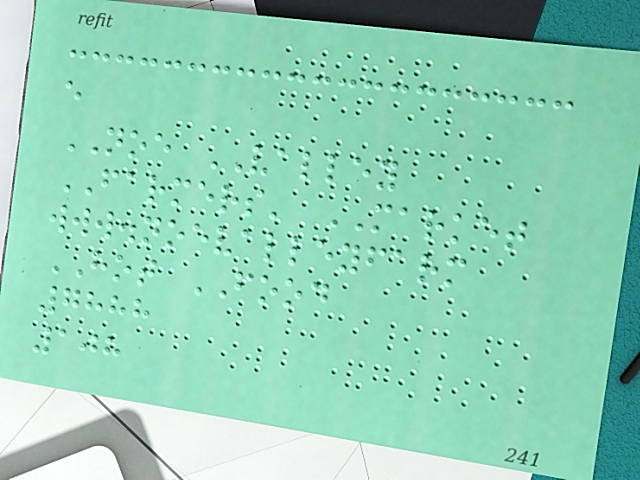e
NOE VALLEY
FARMERS' MARKET
www.noevalleyfarm
HOT FOOD
7888
108
